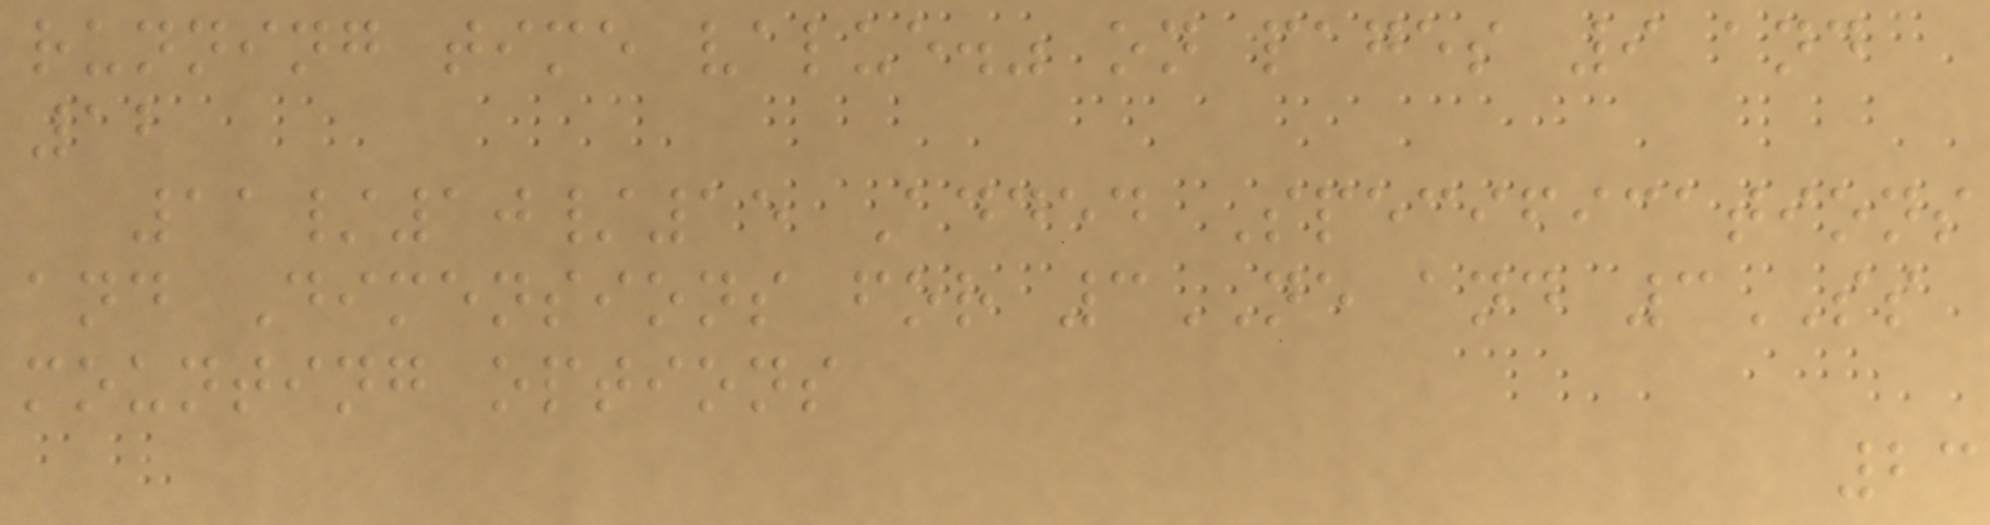running time value." on pages 9 and
12
11/10/15 Added Specifications
and Dimensions for 3NE and 3SS
mounting options
23
